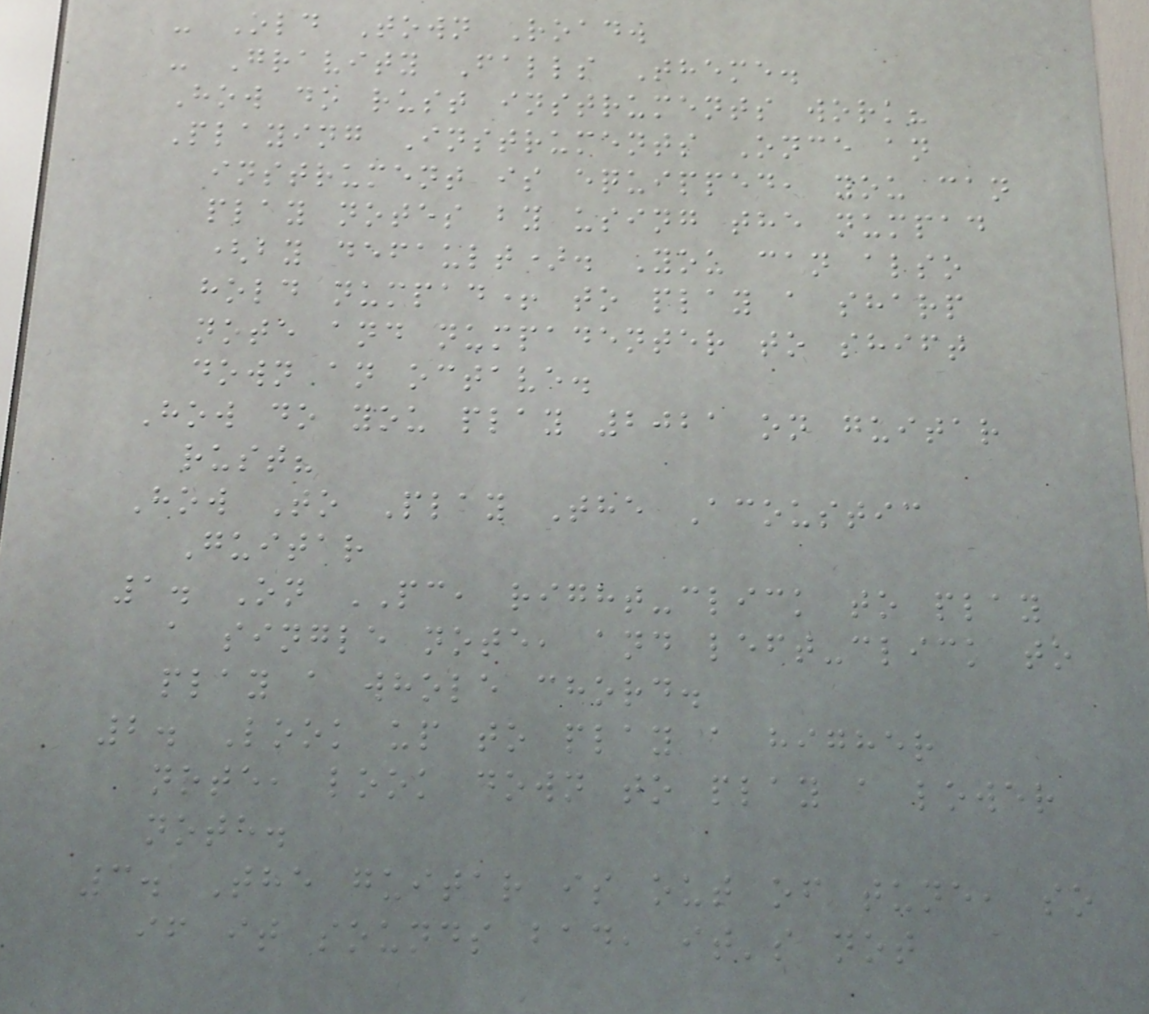- Old Town Road.
- Gravity Falls Theme.
How do rust instruments work?
Playing Instruments Once an
instrument is equipped, you can
play notes by using the numpad
(by default). You can also
hold numpad+ to play a sharp
note and numpadenter to shift
down an octave.
How do you play 2021 on guitar
rust?
How To Play The Acoustic
Guitar
1. On PC, right-click to play
a single note, and left-click to
play a whole chord.
2. Look up to play a higher
note, look down to play a lower
note.
3. The guitar is out of tune, so
if it sounds bad, it's not
